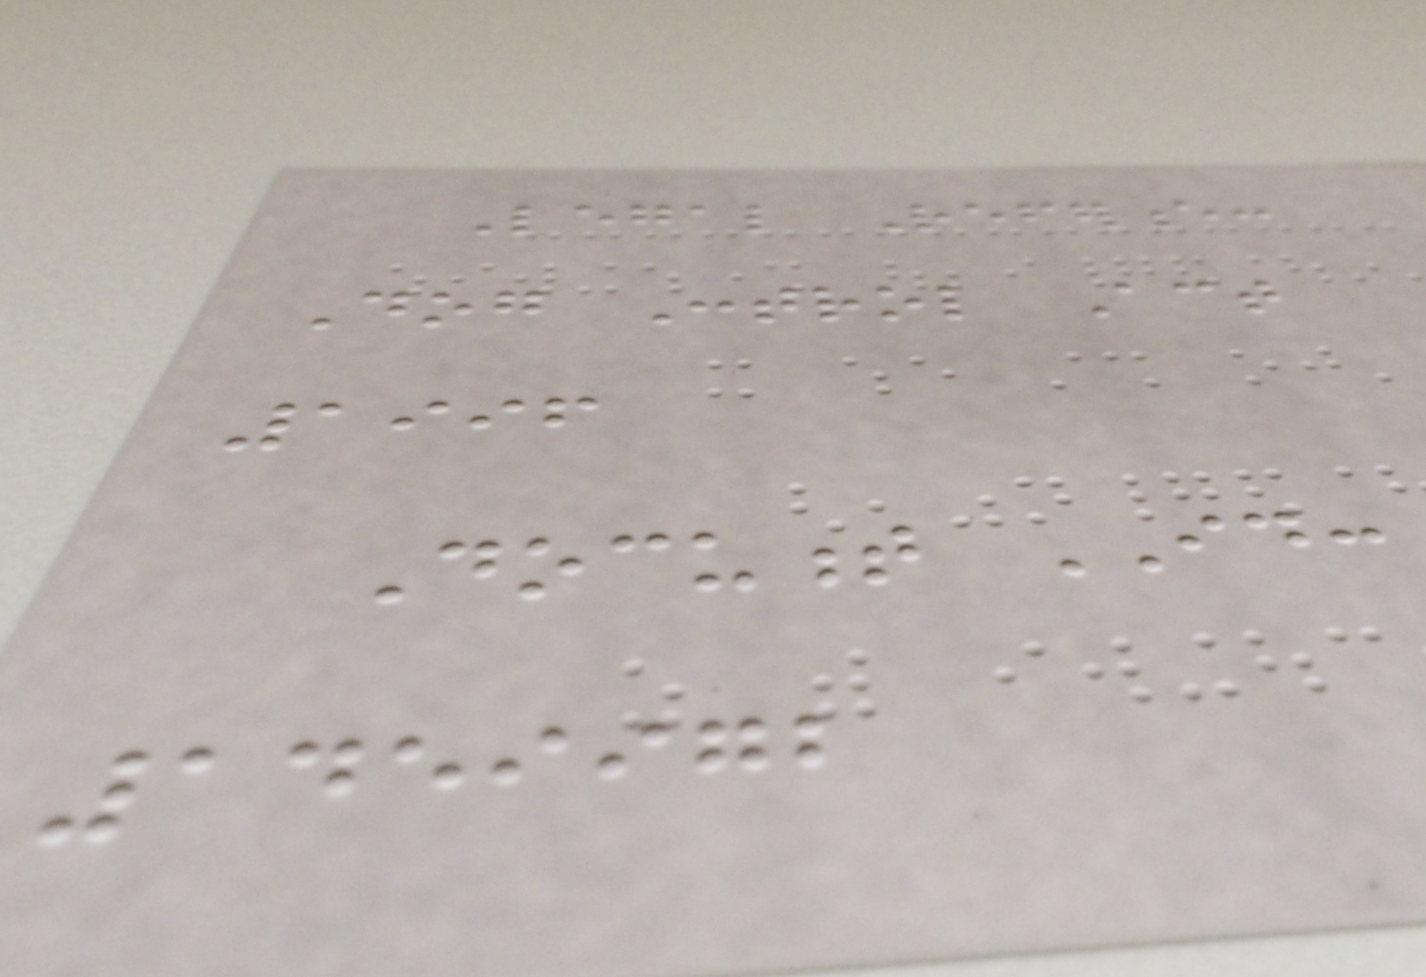Legal Reference:
Dog Control Act
1996
Document ID:
1459972
